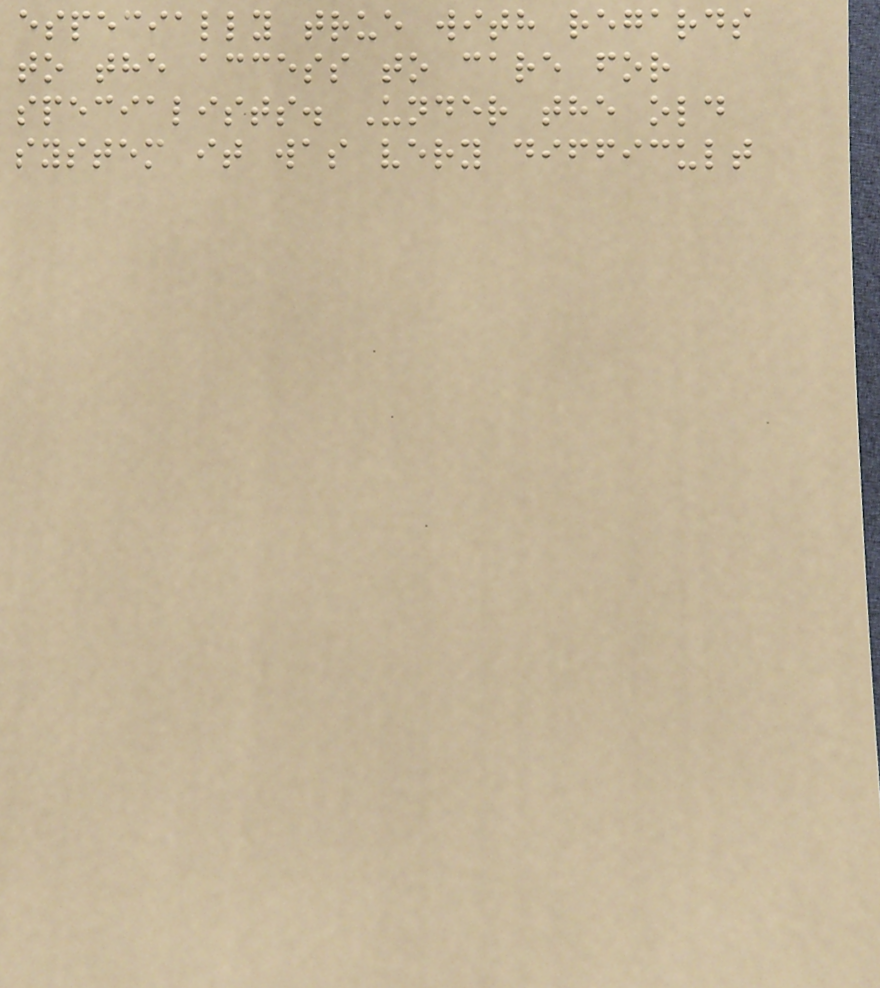especially true with regards
to the access to care for
specialists. Under the old
system it was very difficult
